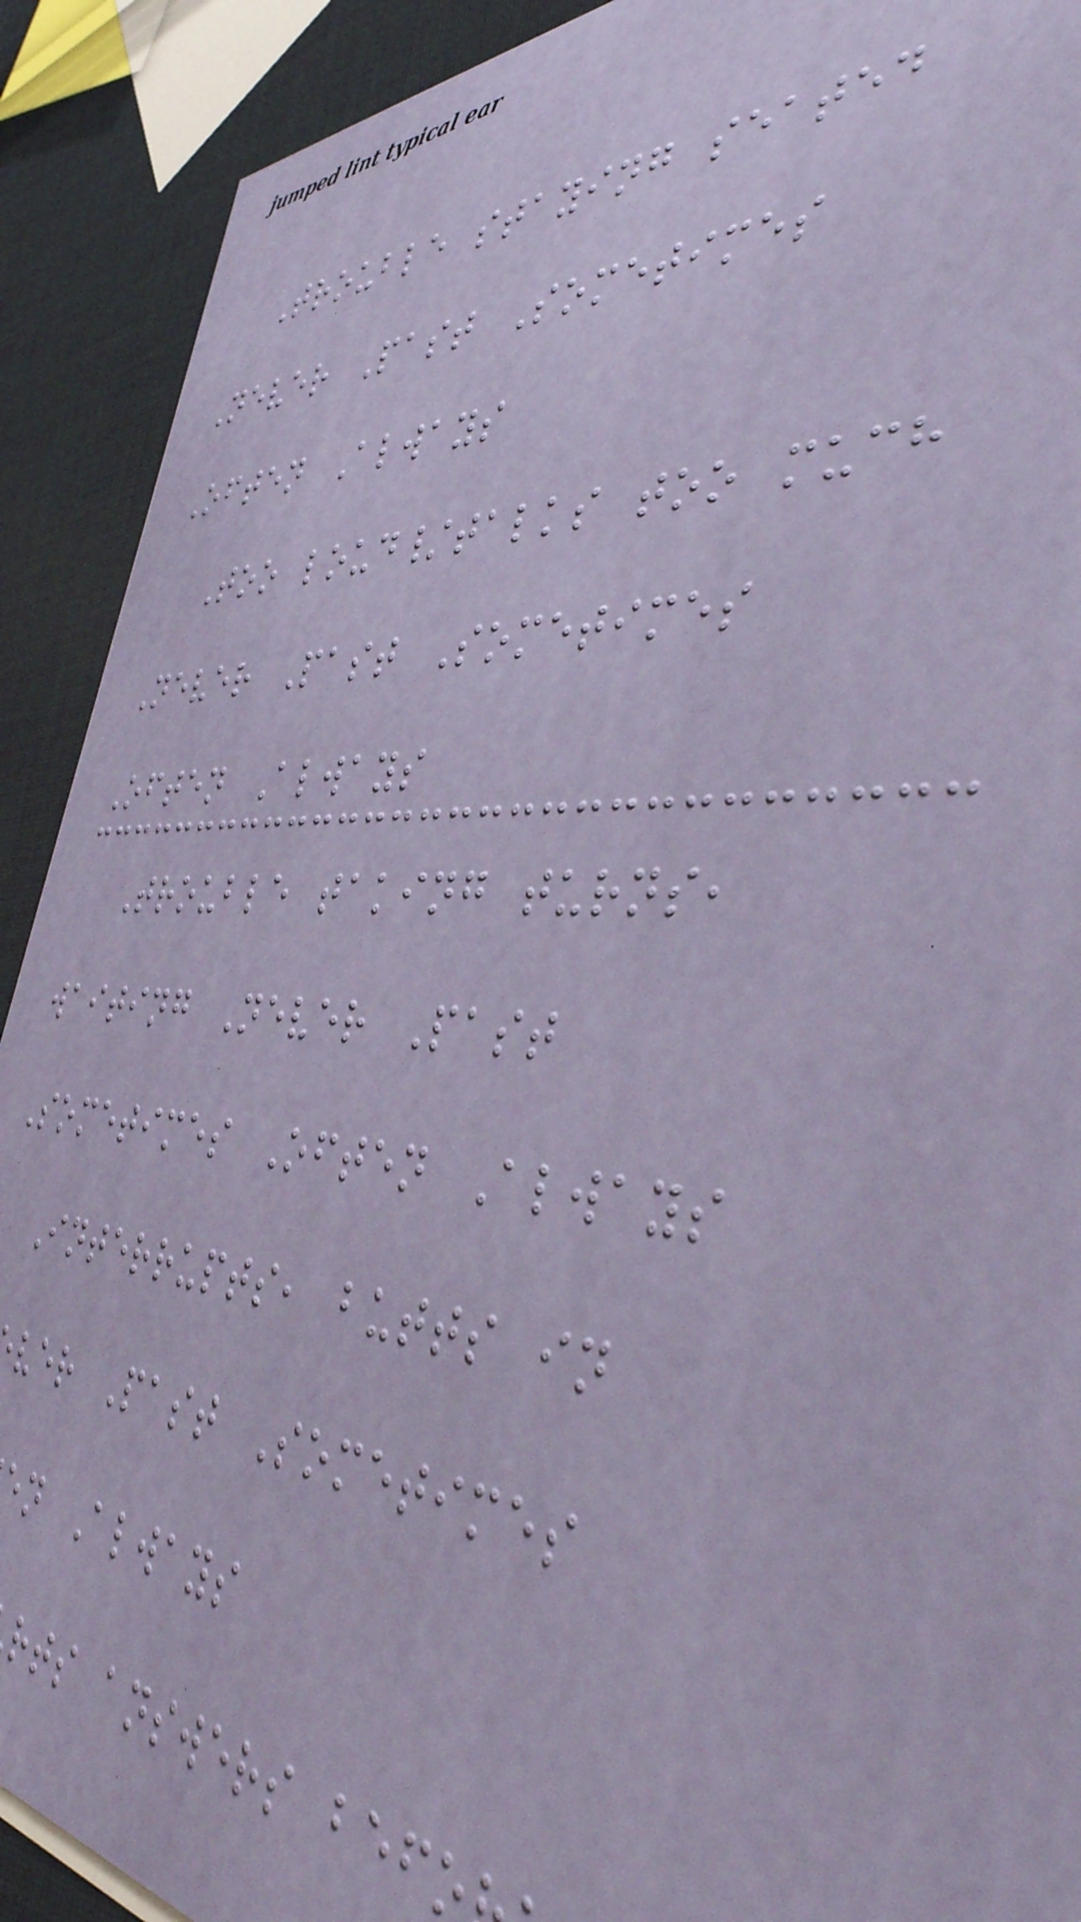Trouble staying seated
Never Past Sometimes
Often Always
Too loud/talks too much
Never Past Sometimes
Often Always
Trouble taking turns,
waiting Never Past
Sometimes Often Always
Interrupts, butts in
ver Past Sometimes
en Always
rts answers bef
